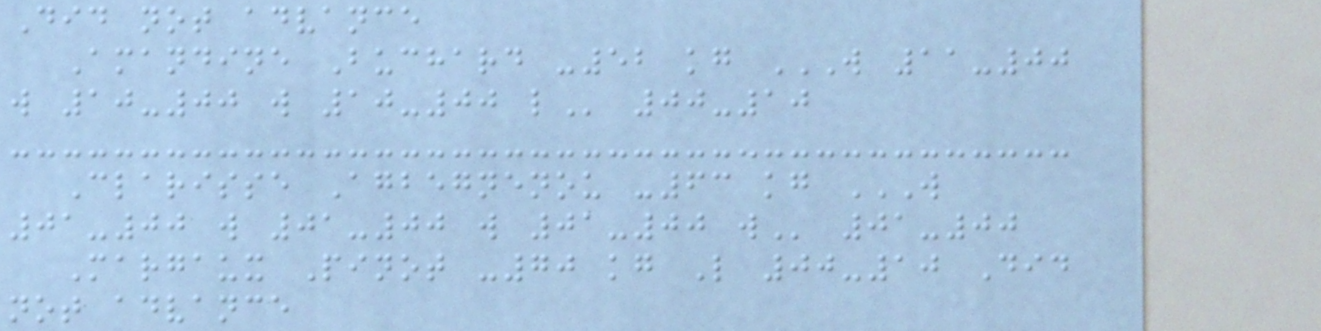Did not advance
Amandine Buchard -52 kg W 11-00
W 10-00 W 10-00 L 00-10
Clarisse Agbegnenou -63 kg W
01-00 W 01-00 W 01-00 W 01-00
Margaux Pinot -70 kg L 00-10 Did
not advance
